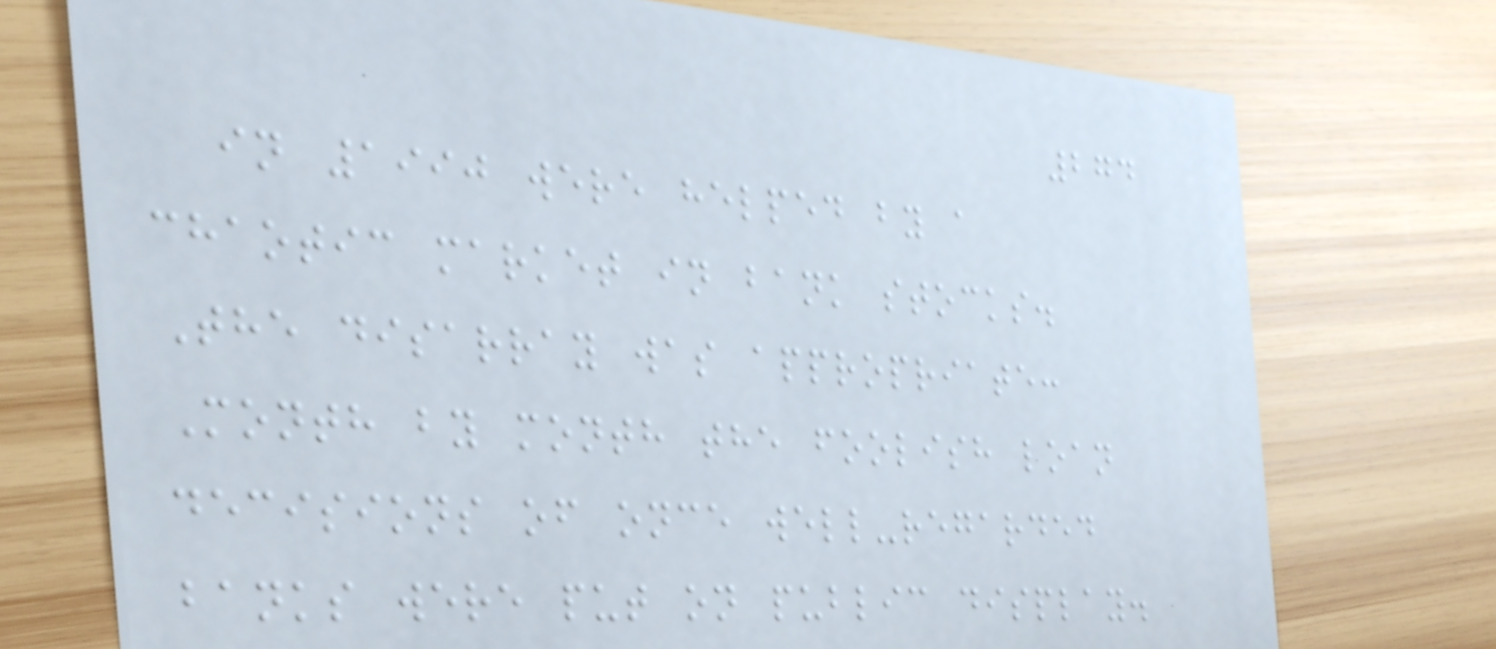274
in 1990 were helped by a
chaotic market in bank stocks.
The disarray was appropriate:
Month by month the foolish loan
decisions of once well-regarded
banks were put on public display.
